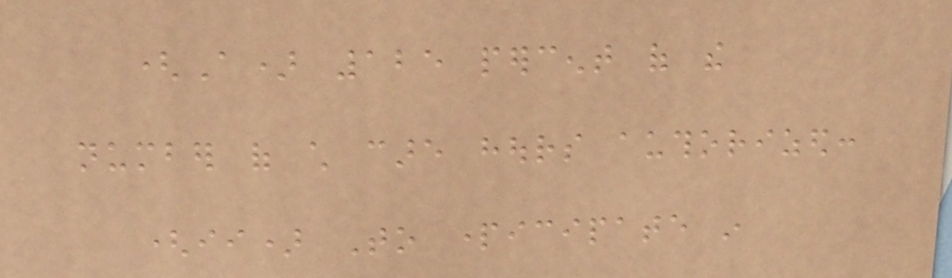(A) 125 percent of the
number of child care hours authorized:
(ii) To participate in
